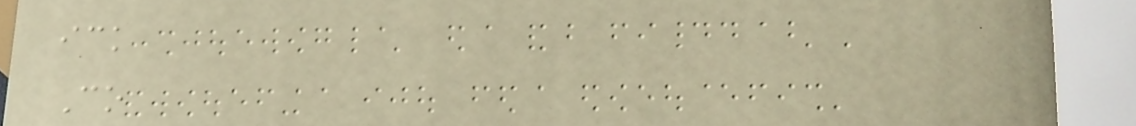ick
Co
